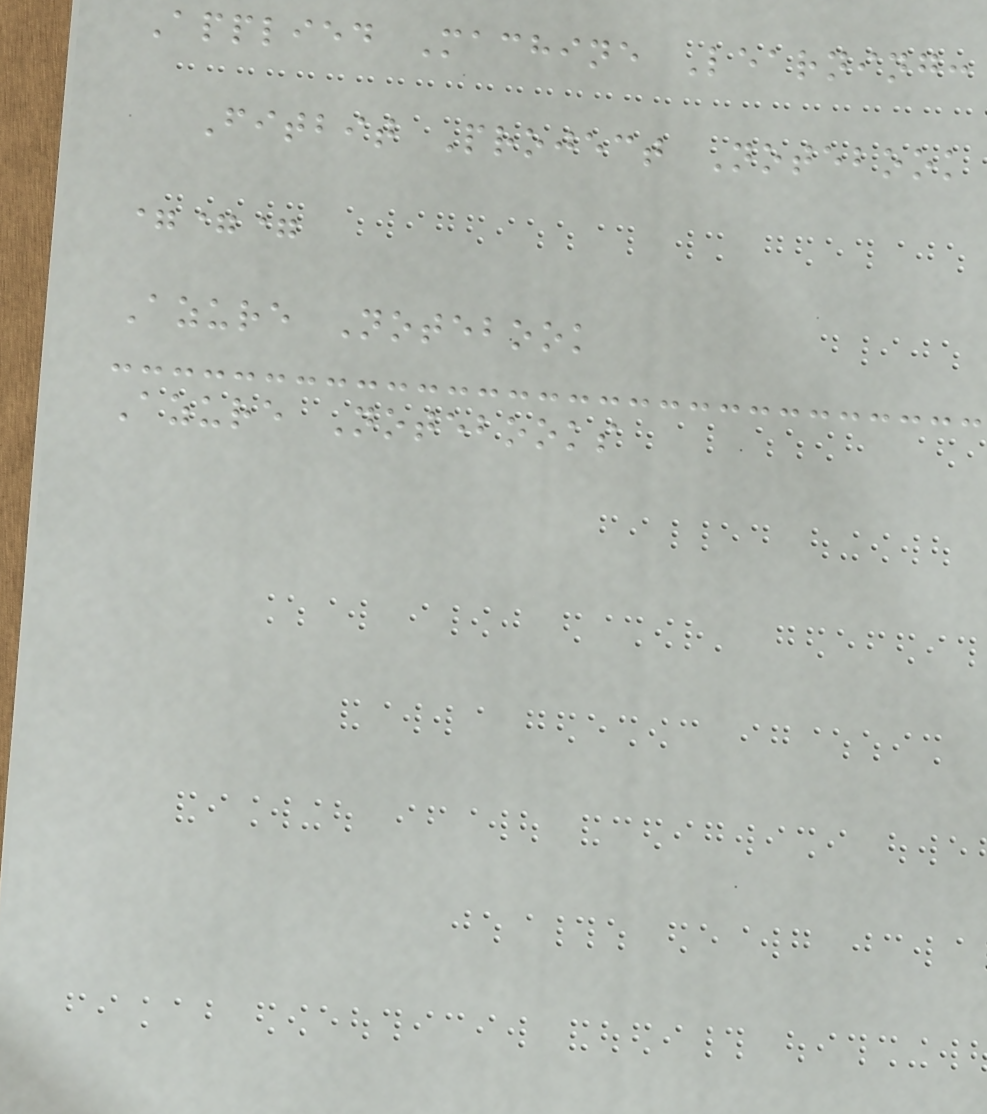Applied Machine Learning:
Fitbit Project Notebook
===
Azure Notebook
Azure Notebooks
